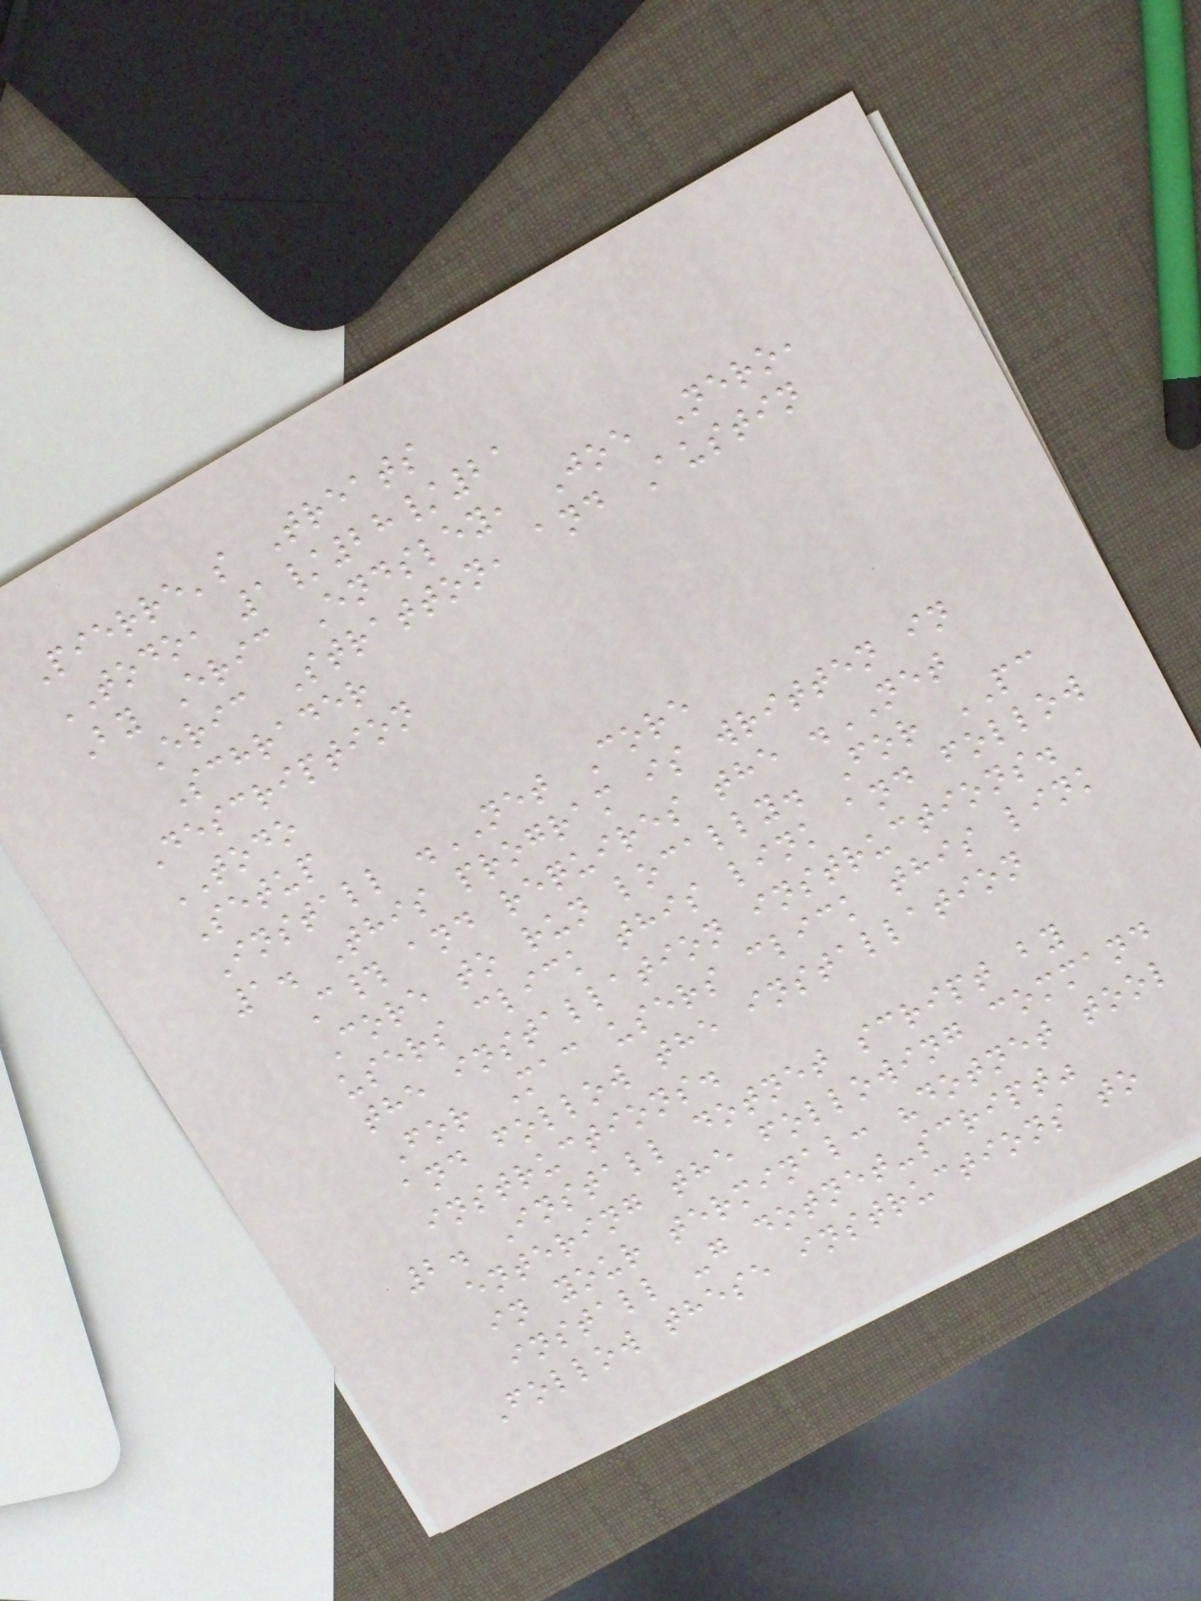Pierre's Treats
TODO, 1/28/21
By Eric Endsley, Joe Nero,
Eric Stratton, and Austin
Schrader
Description
TODO
Setup
Install .NET Core
1. This program is written in
C# and requires the .NET
Core to run locally. For PC
users click this link and follow
the installation instructions.
For Mac users click this link
and follow the installation
instructions.
2. Install dotnet script by
entering the following command
in your terminal: "dotnet tool
install -g dotnet-script"
Follow these instructions to
